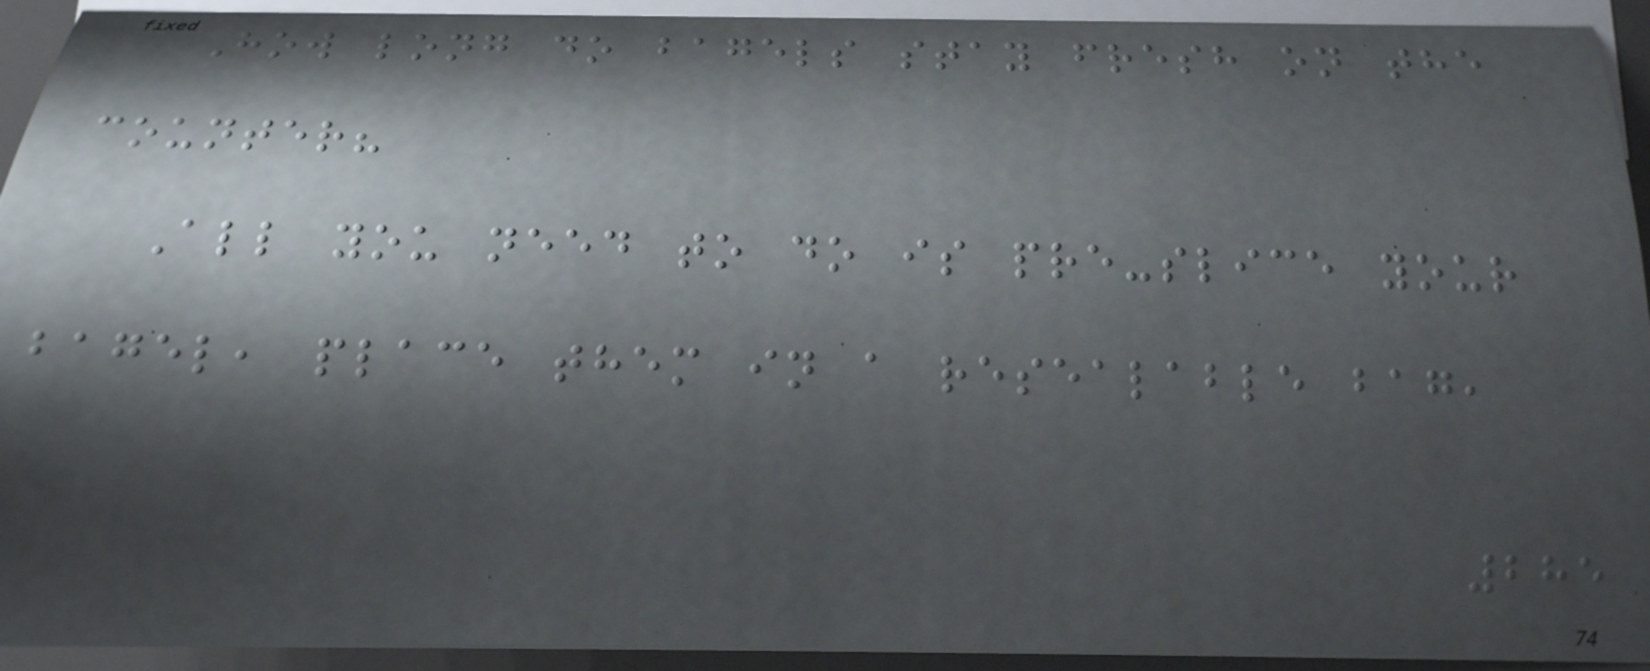How long do bagels stay fresh on the
counter?
All you need to do is pre-slice your
bagel, place them in a resealable bag,
285
